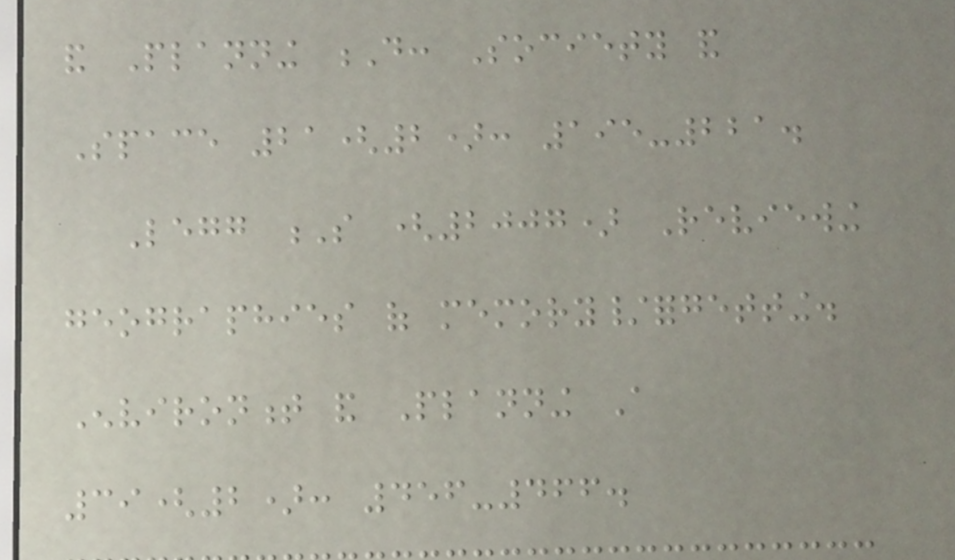and Planning D: Society and
Space 21(2): 195-221.
Legg S (2007) Reviewing
geographies of memory/forgetting.
Environment and Planning A
39(2): 456-466.
